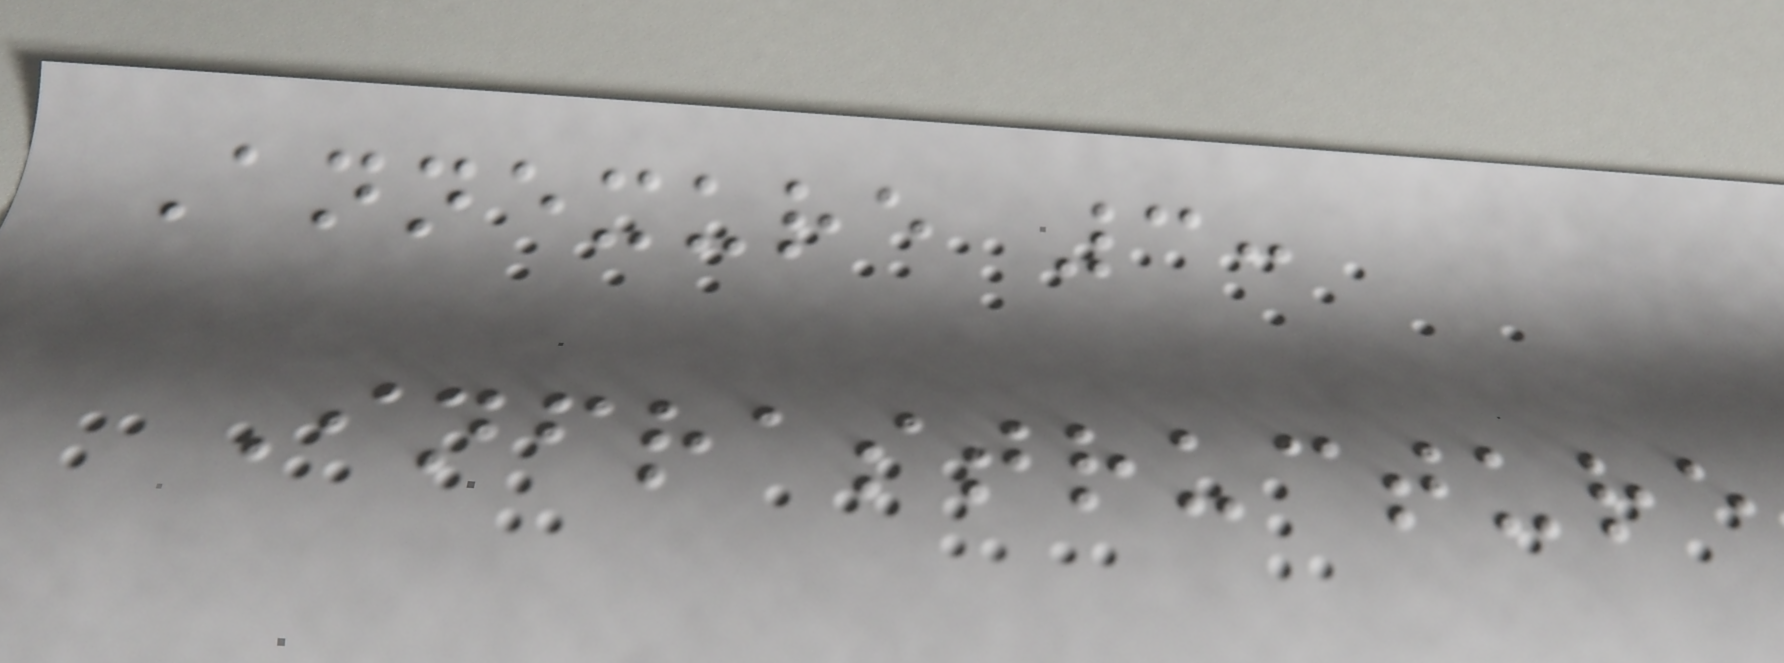Annexure 3:
Infrastructure
